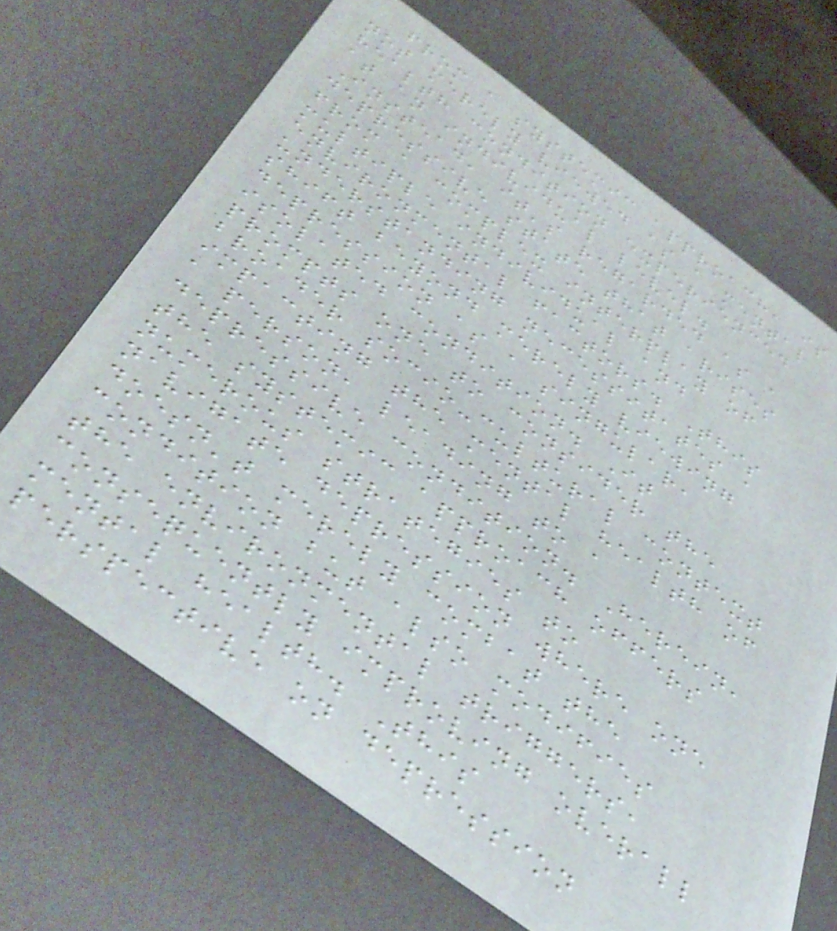from a systemic approach, is
not merely viewed as a mental
health condition experienced
at an individual level.
Instead, it's regarded as a
depressive state that arises
from a complex interplay of
multiple individual and
environmental factors. This
understanding necessitates a
shift beyond merely viewing
depression as a singular,
isolated condition. It
prompts one to consider the
broader socio-cultural context
impacting the mental health of
a person, leading to a
depressive condition. Herein,
the systemic approach offers
numerous strategies to
navigate depression where one
doesn't merely combat the
condition but also modifies
the environmental triggers,
consequently improving overall
mental health. This
perspective on depression
